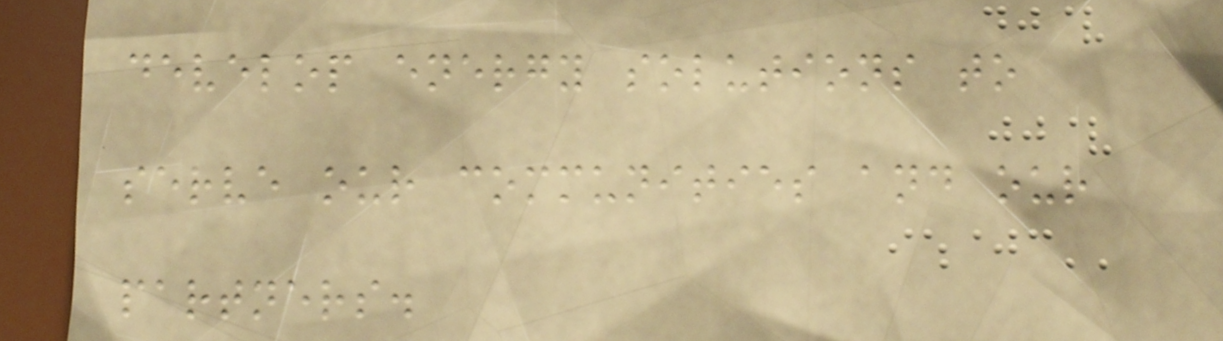develop energy solutions to
serve our communities and our
partners.
